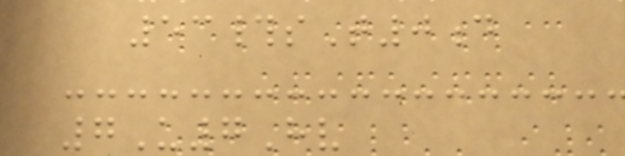53#sT0d
7U7Hv
